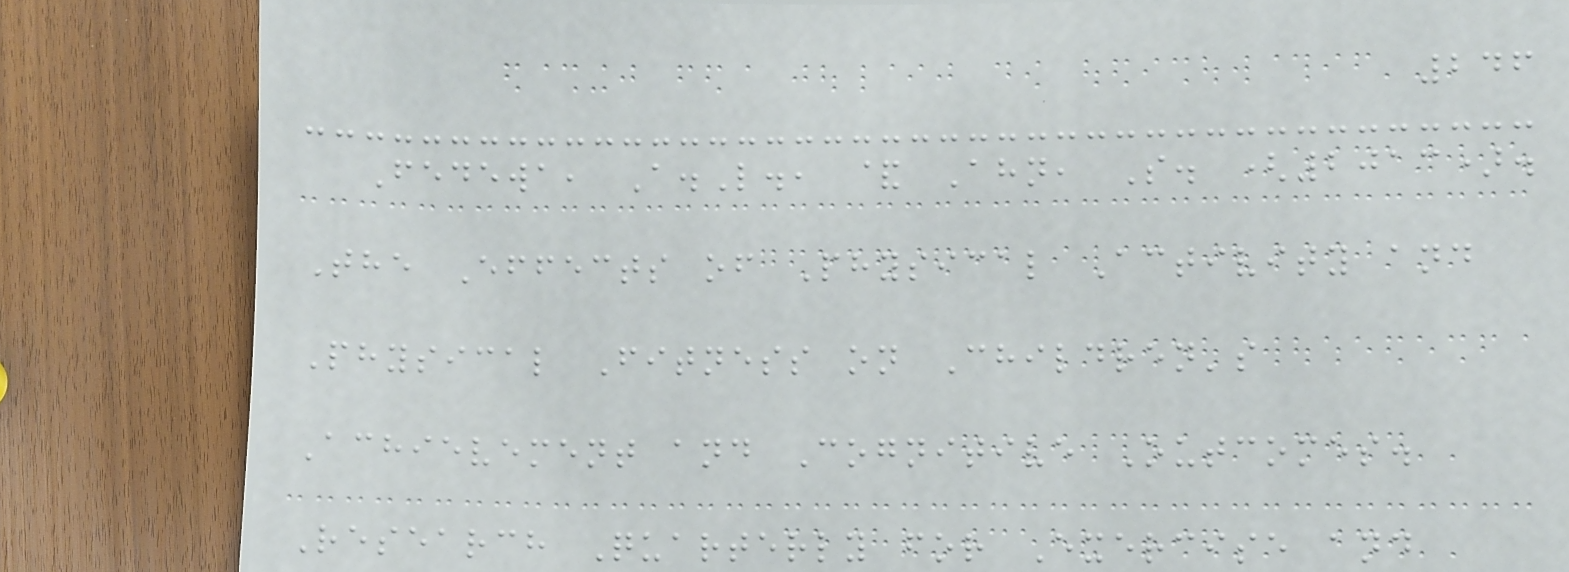246
Fedewa, A.L., & Ahn, S. (2013).
The Effects of Physical Activity and
Physical Fitness on Children's
Achievement and Cognitive Outcomes.
Research Quarterly for Exercise and
